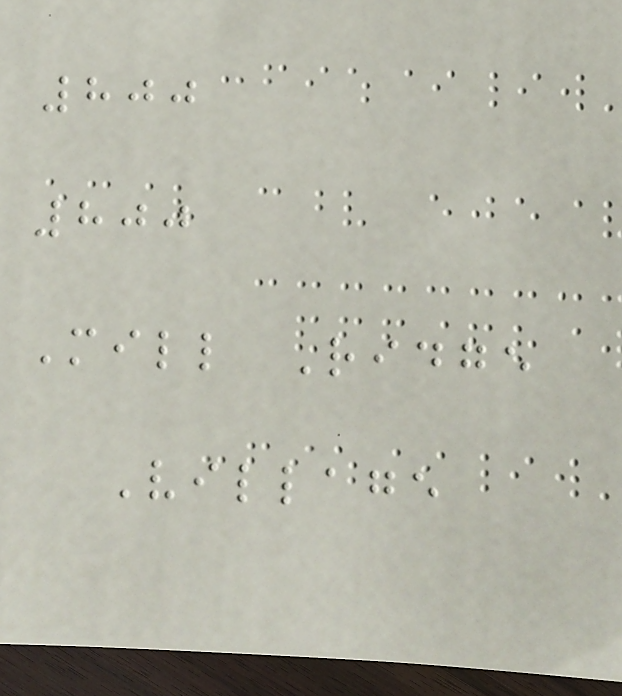800
800
Mill Ridge
Village
